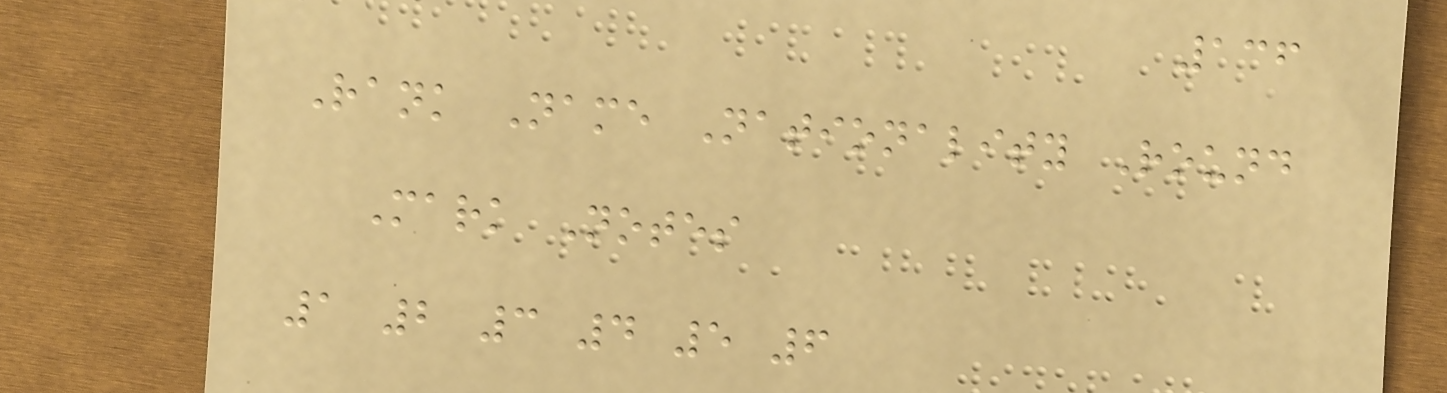136
Rank Name Nationality Round
Mark Notes
1 2 3 4 5 6
